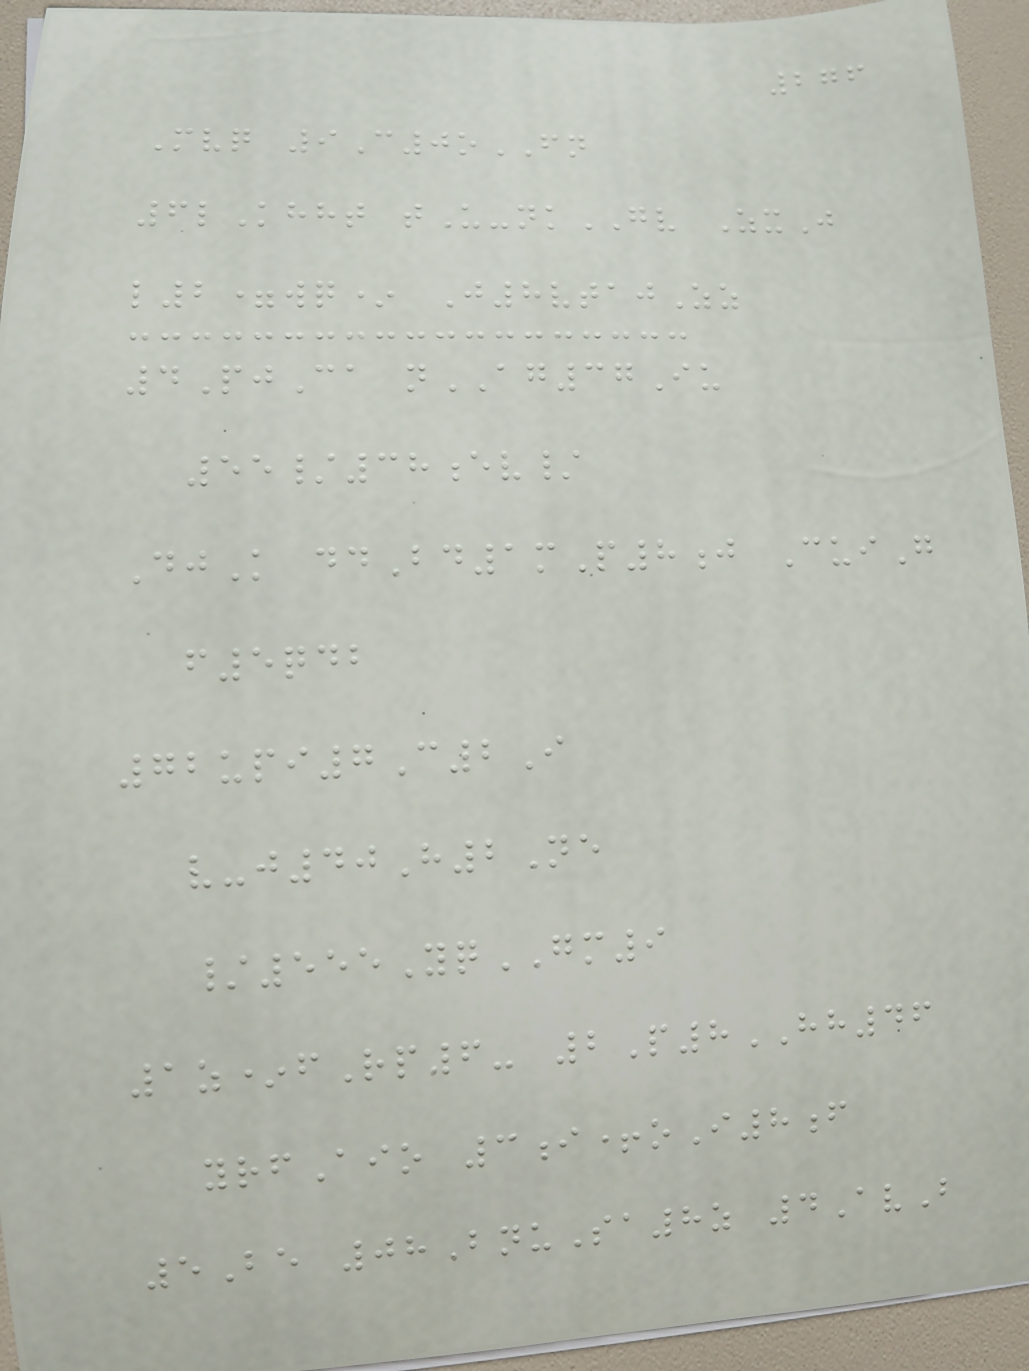276
Mvq 9C0oFN
6lKhht tU-nkGV ZxJ
l2=wq* J8vtajZz
4PjCa nAG37Iu
55/38ev/
DjK ddBd1mP8j CuiG
f5qdb
72upi7C2I
v-j40H2Ne
/555YqGM9
1z*fRp6- 2P8HH46
yrfAio 3i+oI8f
5Be 08BnuSa8z 4AvB
